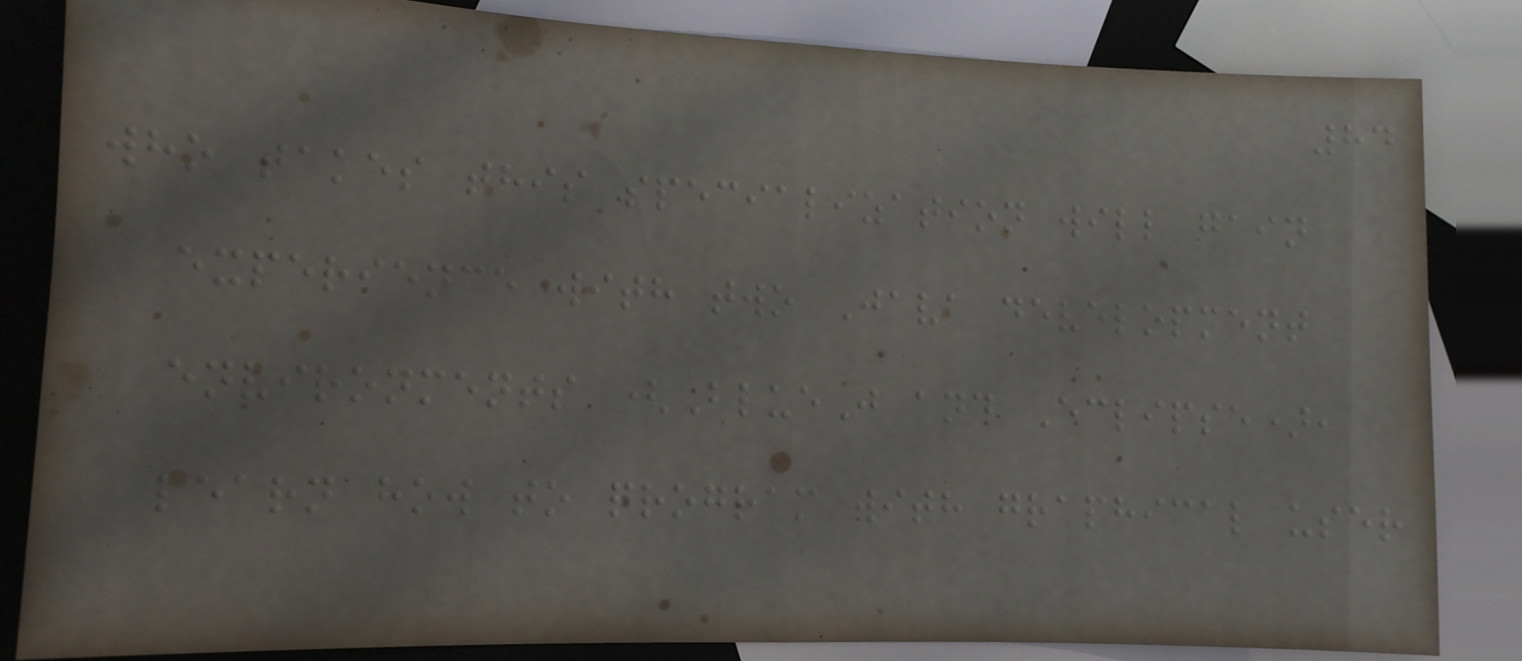84
who takes this specialization will gain
experience with two Java development
environments (BlueJ and Eclipse),
learn how to program with graphical user
